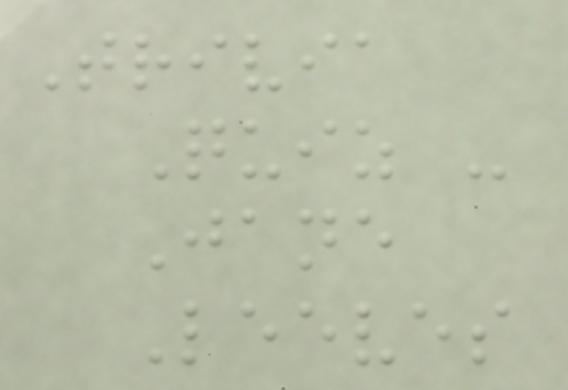Trivia
Quiz -
Jane
Leeves
